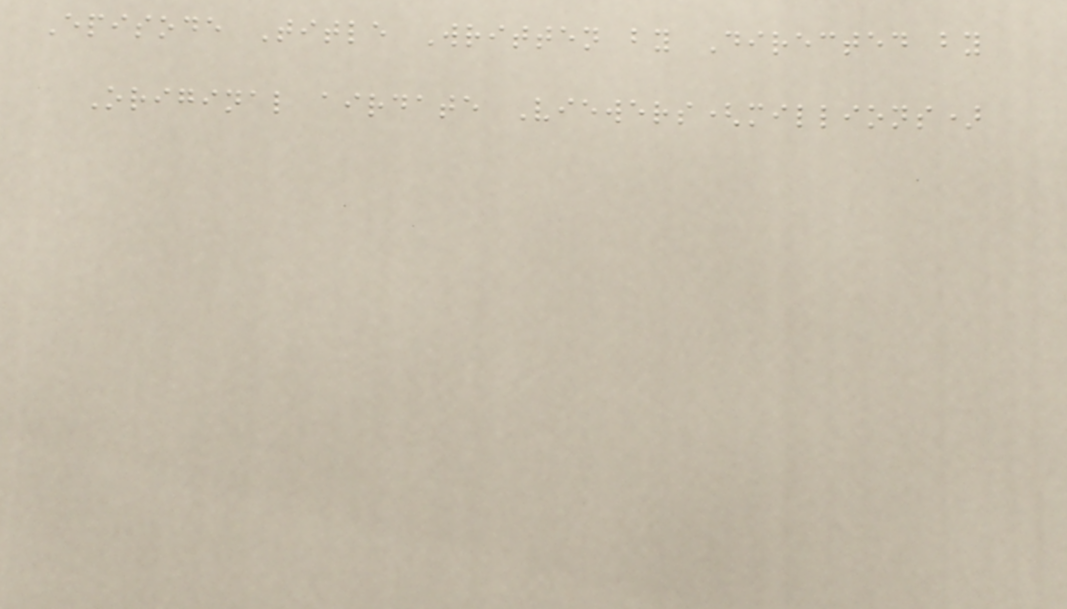Episode Title Written by Directed by
Original airdate Viewers(millions)
